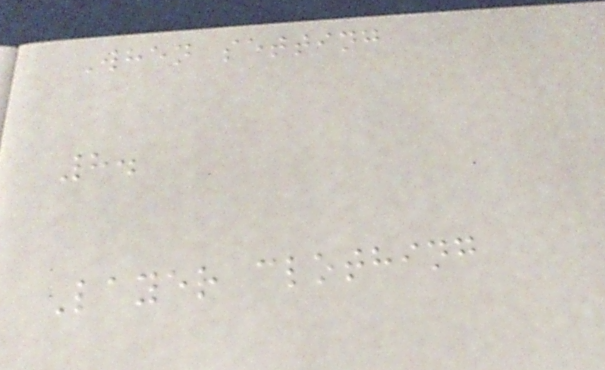When setting
8.
Layer clothing
